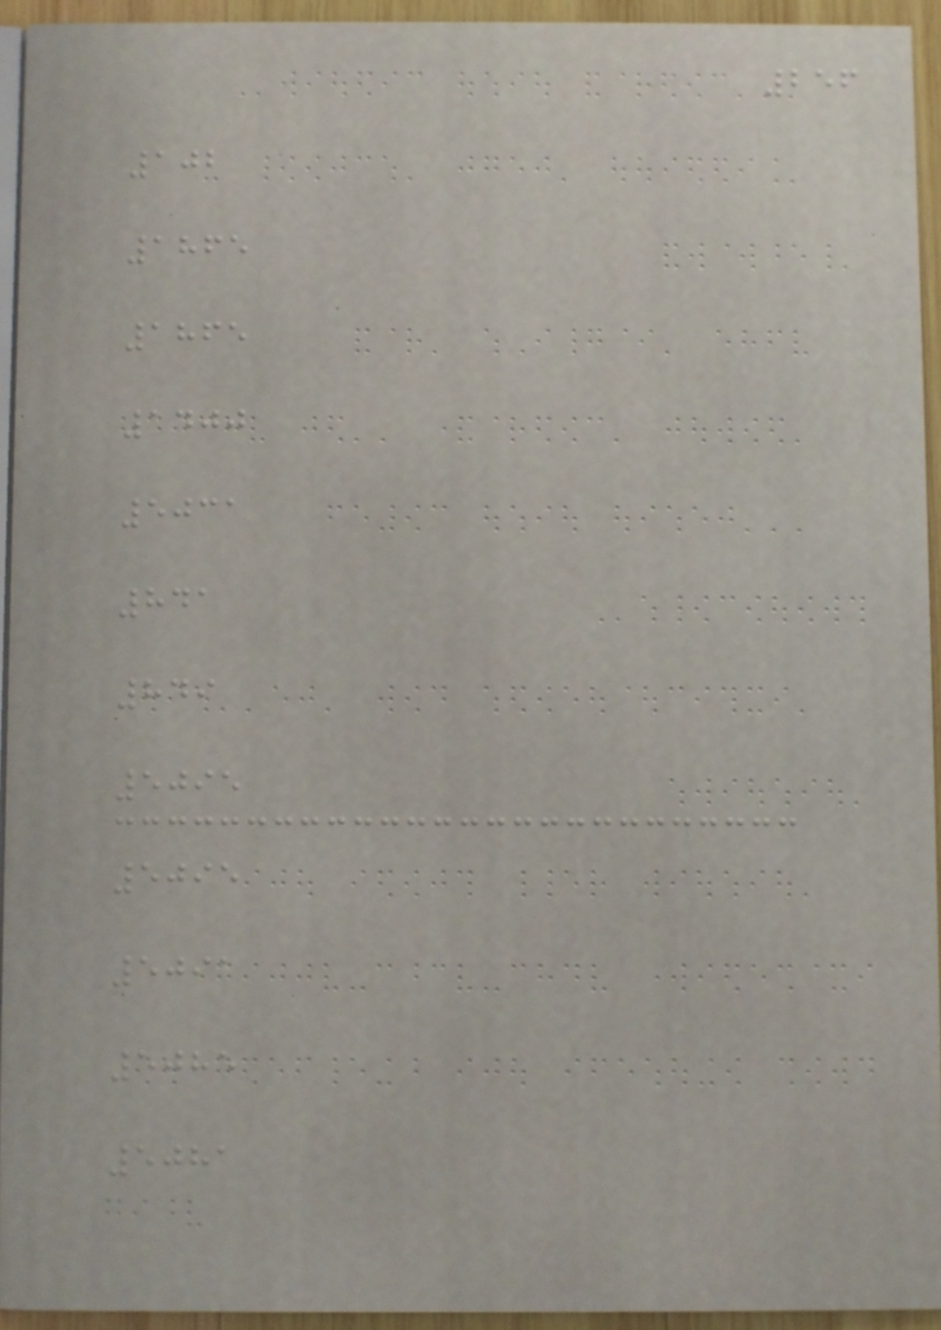256
102
1865
1865
1400
5031
841
849
5095
5095
5091
5085
5081
